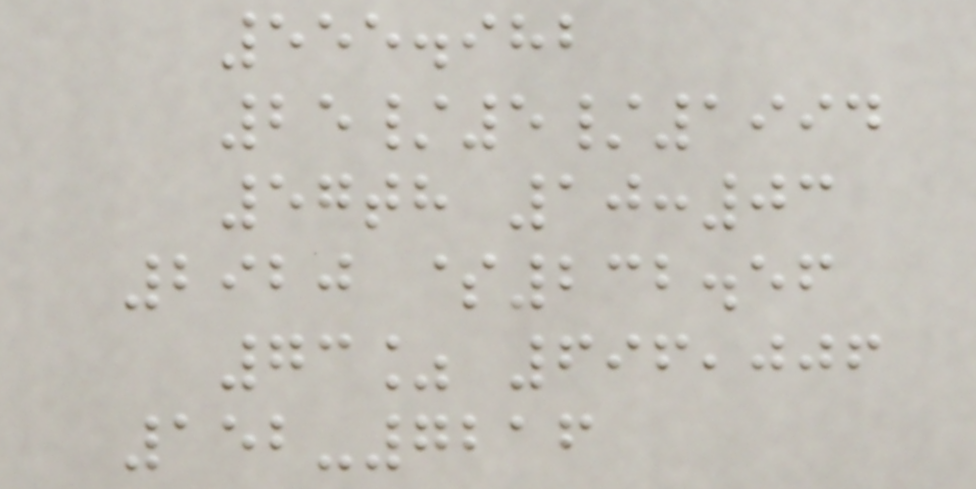555.982
25/5/1994
57th 10:03
2920 $232.56
73% 696,006
152-7216
